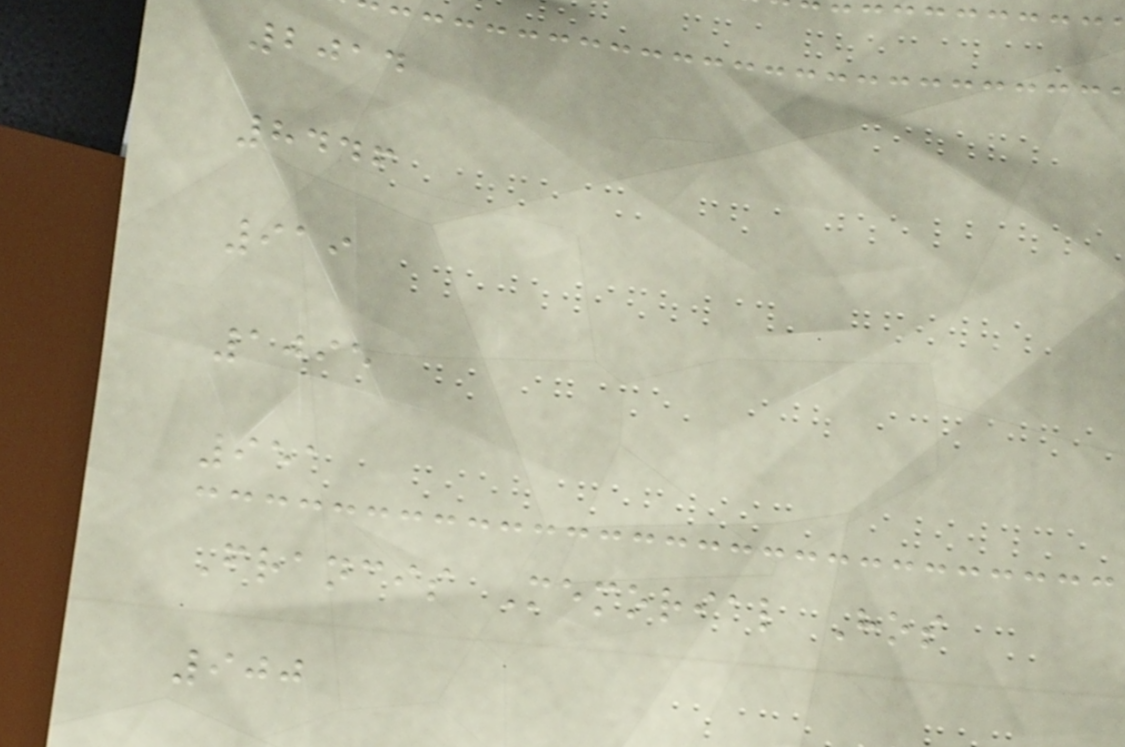2014
8446
919
1095
951
Francis Memorial Hos
900
